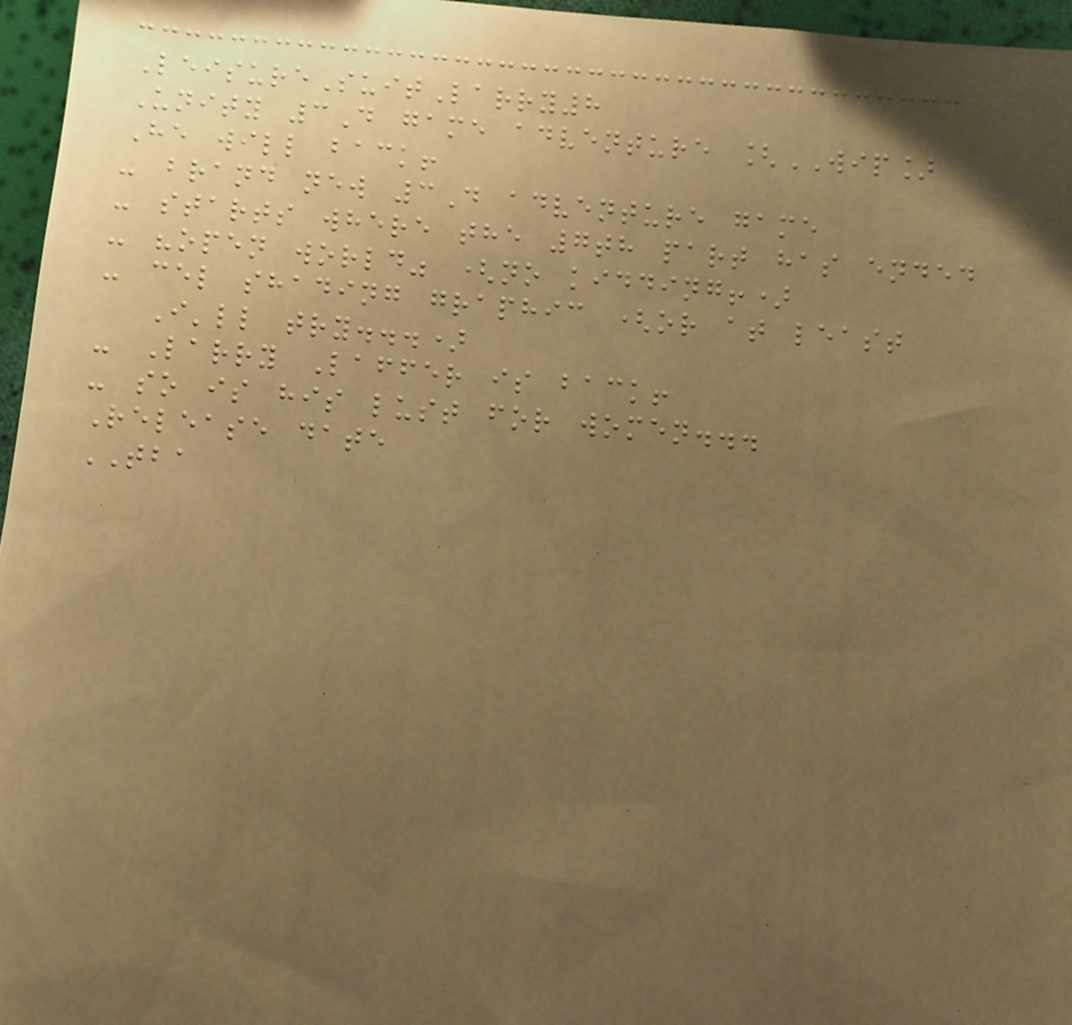LeisureSuitLarry8
Unity 3D game adventure [WIP]
He will back!
- brand new 3D adventure game
- starts where the 7th part has ended
- "open world" (no kidding!)
- cel shading graphic (or at least
I'll try...)
- Larry Laffer is back!
- so is his lust for women...
Release date
TBA
